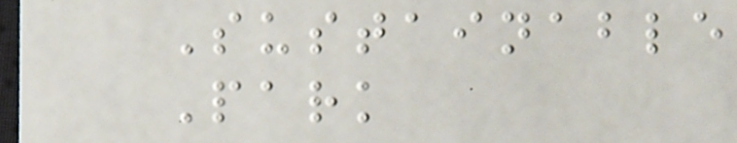Sustainable
Park
